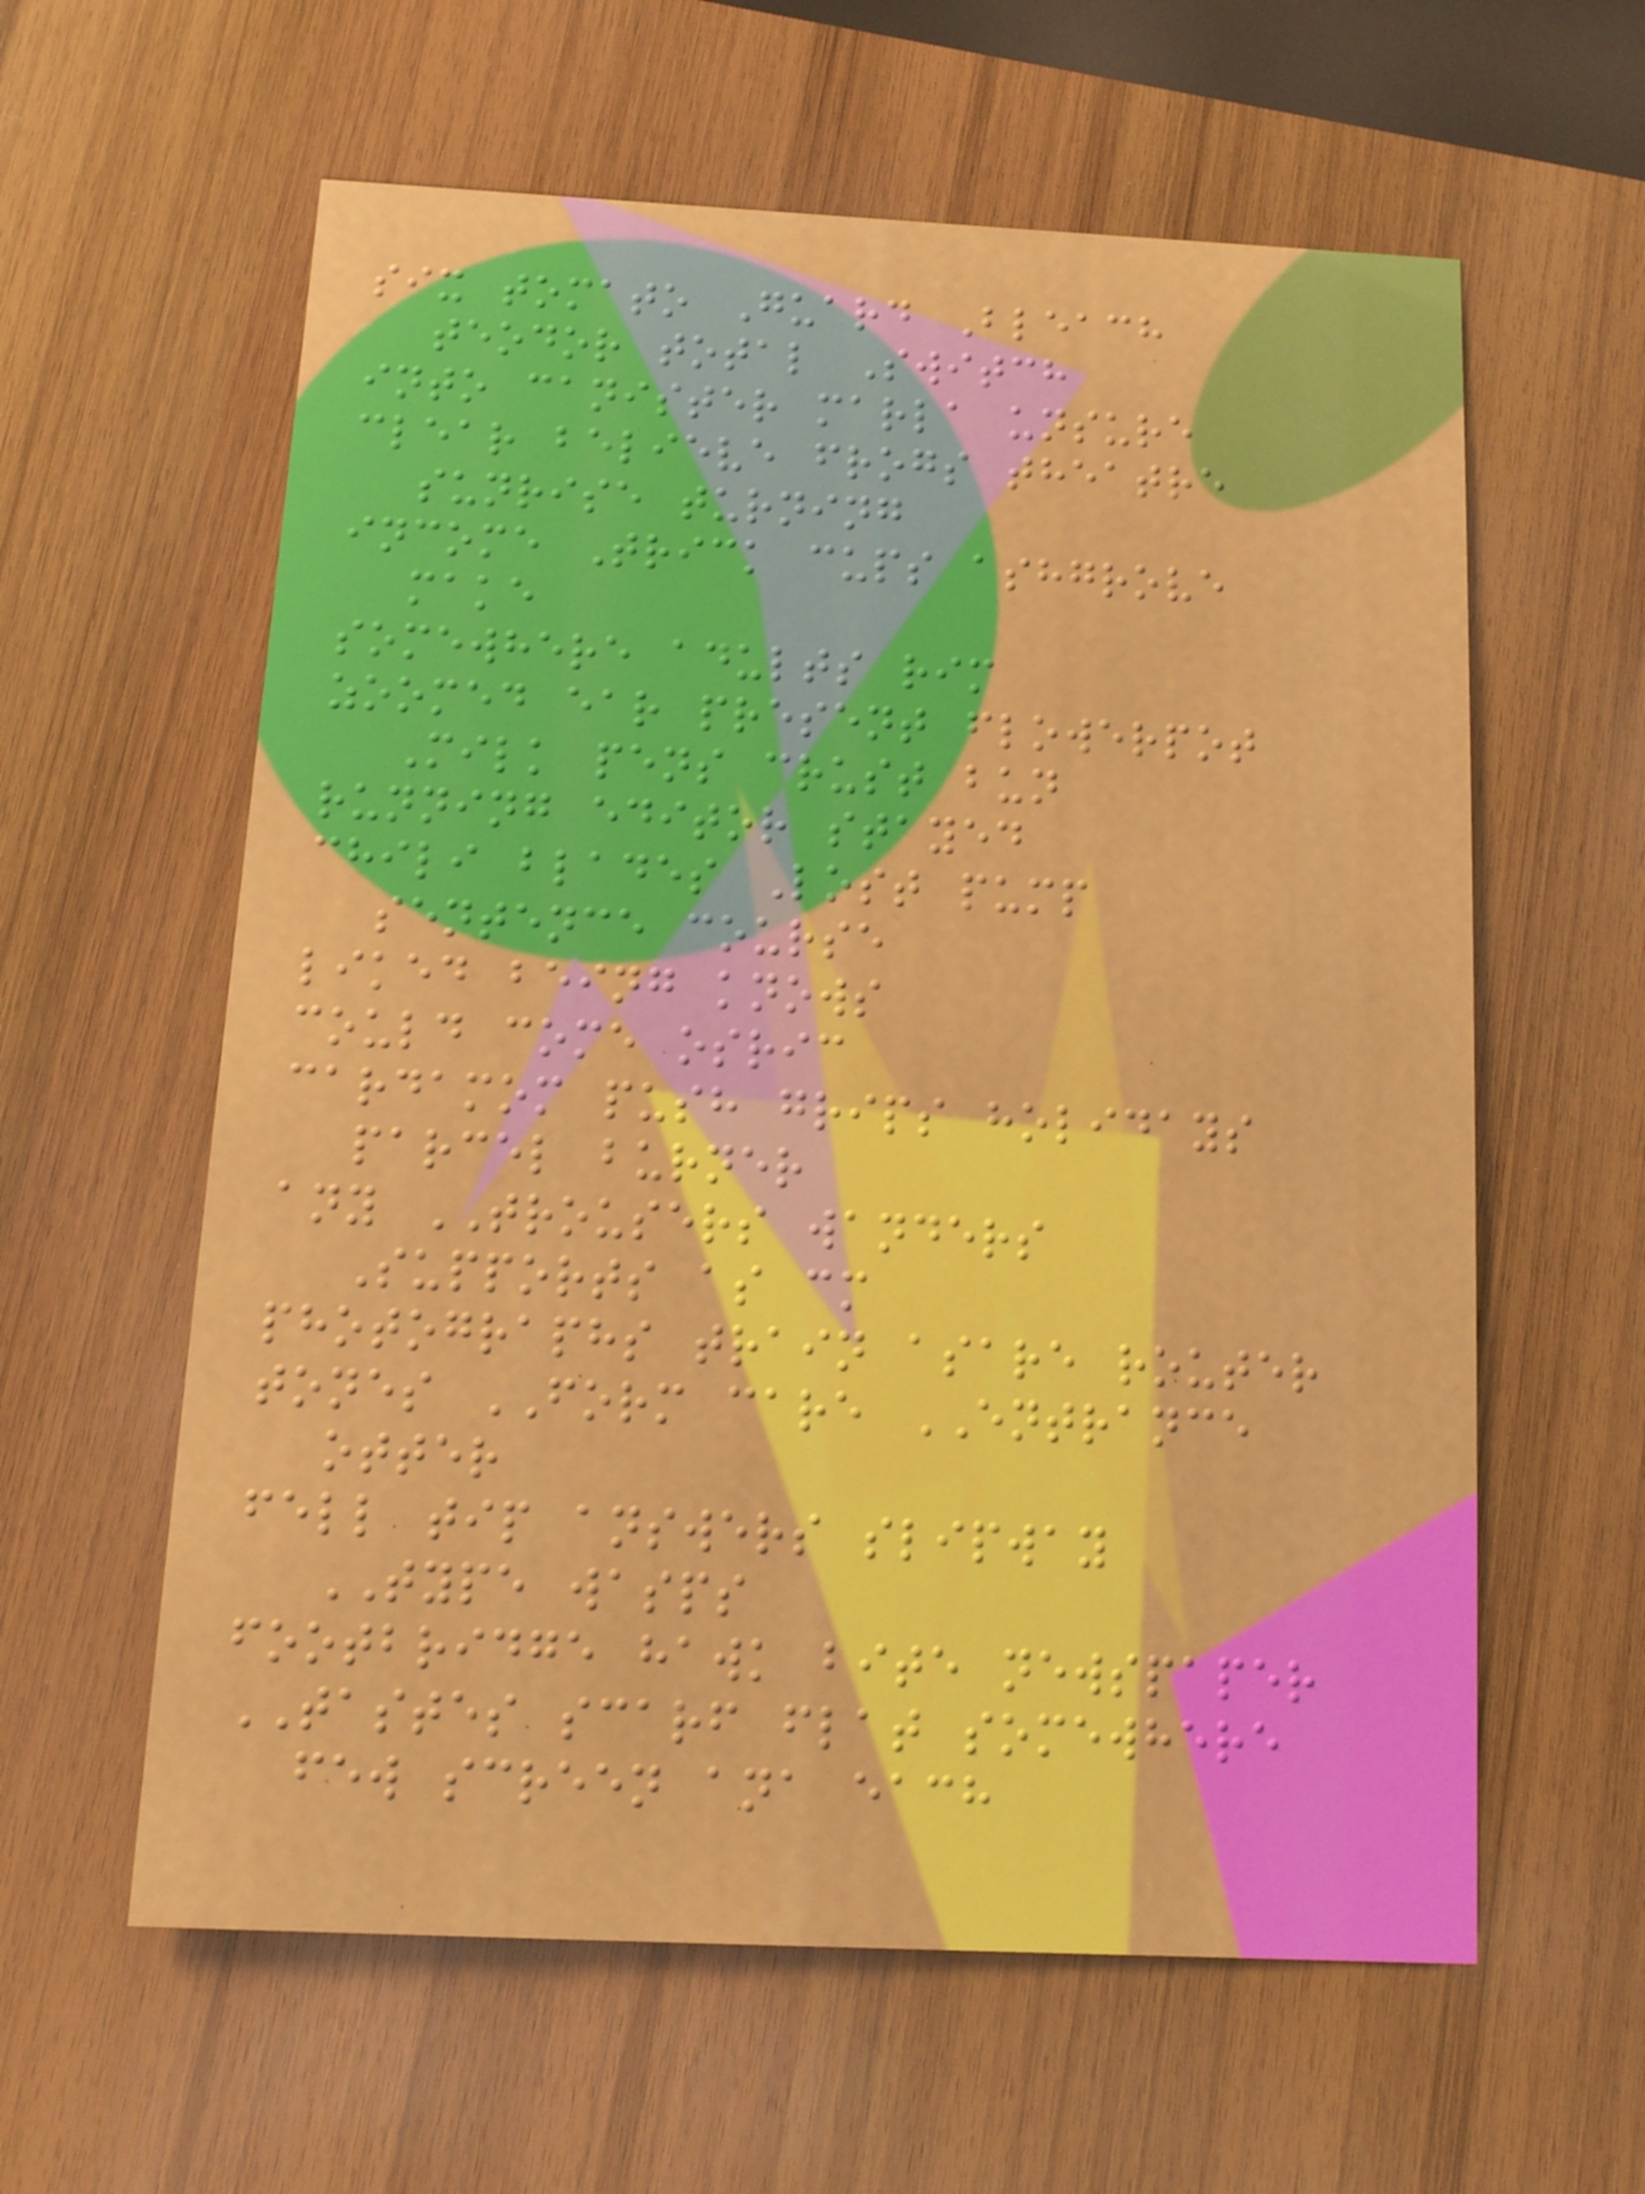six tomato Guard Bleach
teodor total Switch
into canister marla unsure
clear believe frogs theatre
sunrise turning
income Trick cups ashgrove
make
somewhere adults rim
zoomed ear present flowerpot
Milk pens crust bun
running editor stayed
chili blades Lost pump
sentence course
liked being knows
could come osric
cardamom push grips holidays
parcel burner
any TROUSERS wanders
Supports as cm
photographs train asare router
tones FORM care ENTRANCE
otter
fell tip answers slipway
TYPE wasps
footbridge hawk bite newspaper
TASTES scarf flat somewhere
few screen ana each
